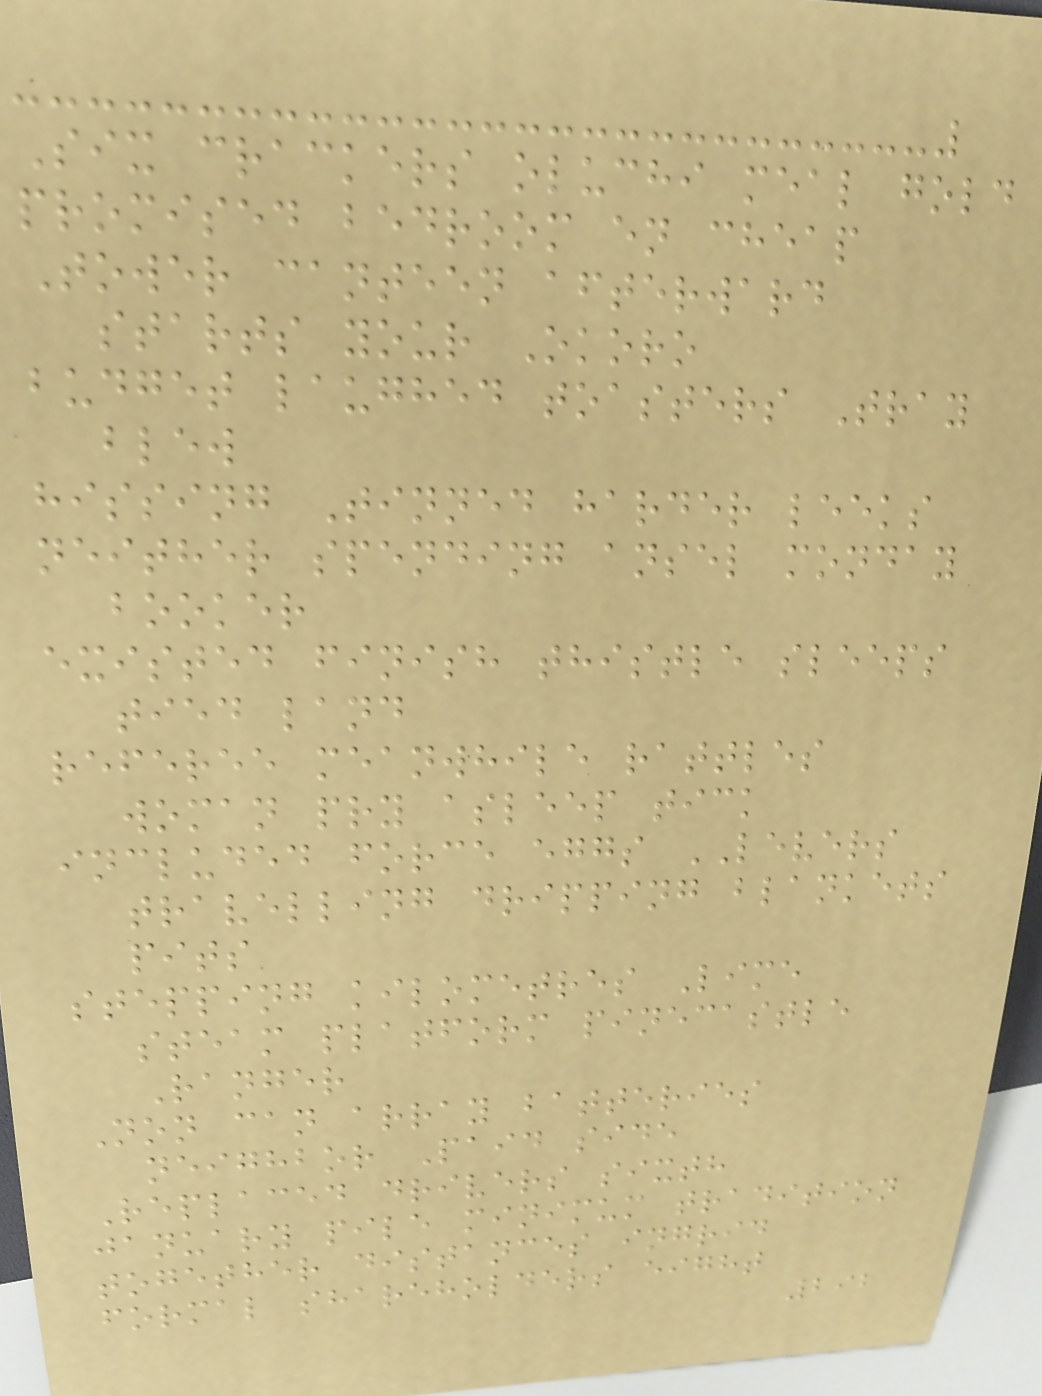Six crackers oluchi meal gold
promised bedroom en cheap
Tower canteen afterward
starts your Okoro
budget laughed toasters Tray
blew
hissing Tinned harder leeks
neither spending ansel monday
booker
existed finish thistle sleeps
tied land
referee meanwhile rattles
woman pry asleep tick
included force eggs LEVERS
travelling dripping blankets
pits
stepping kilometres Lime
steam platform pinecastle
Ranger
Non can array batteries
neighbor Paid side
Replaced drivers sixth
january pile minimum tradition
together distances ingrid
formal shareholders eight
292
